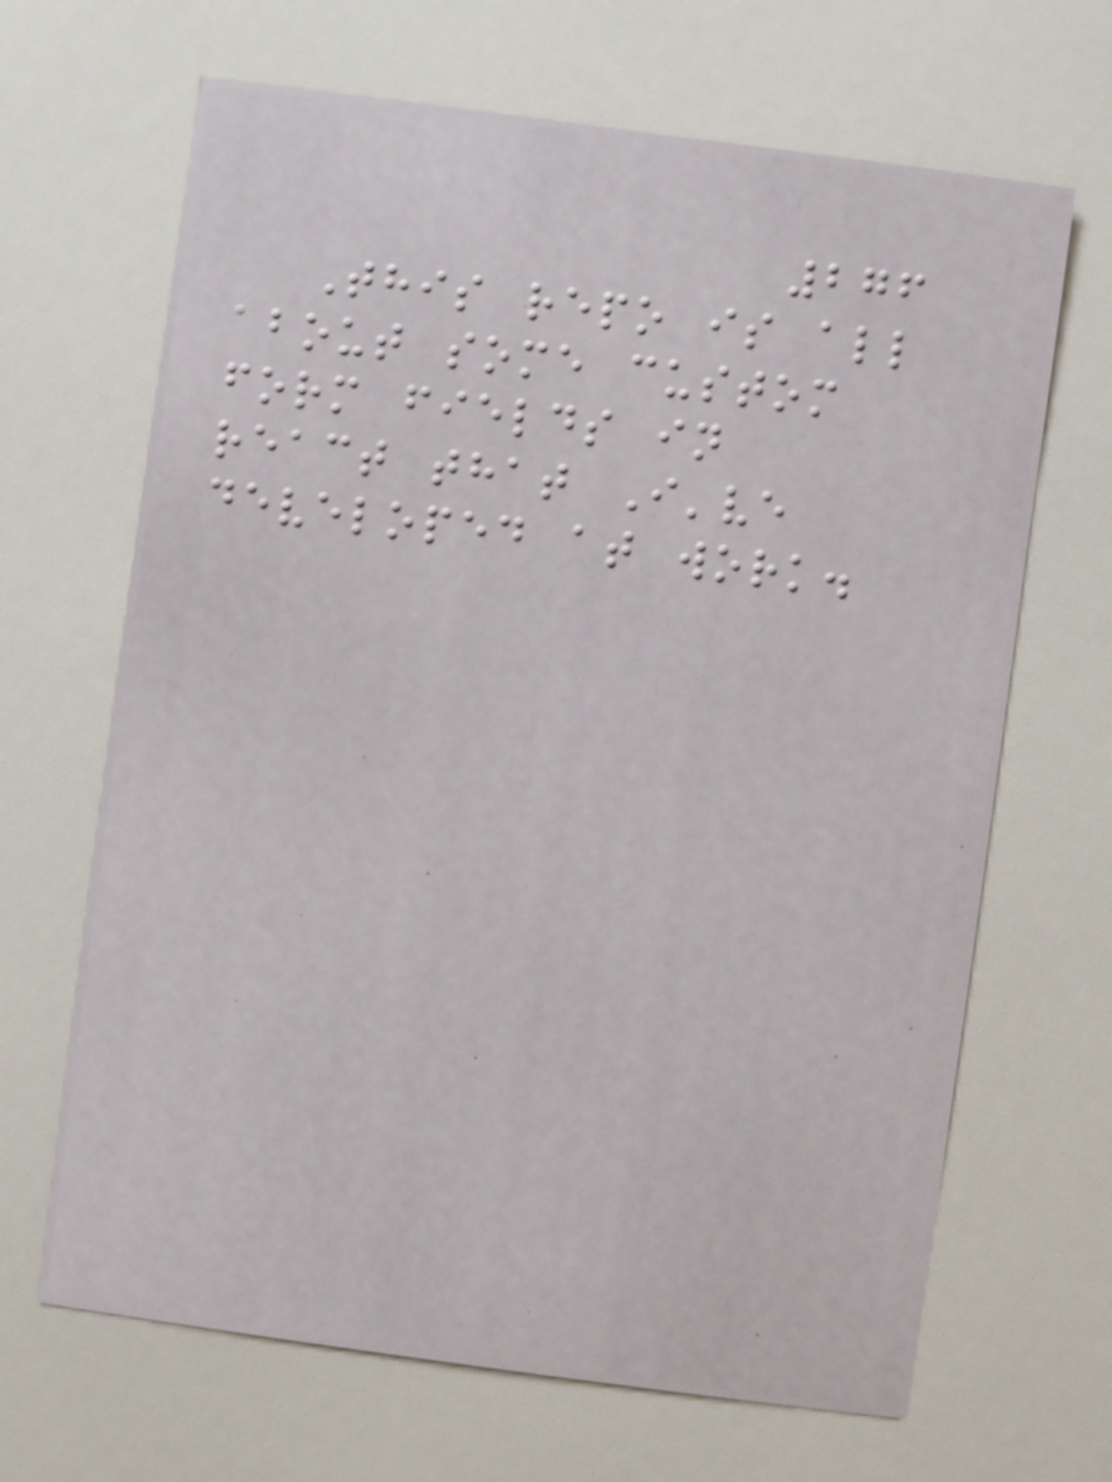276
This repo is all
about some custom
form fields in
react that I've
developed at work.
